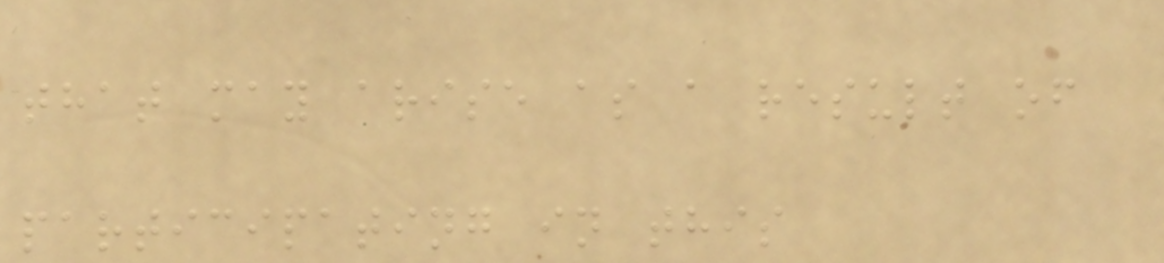that may arise as a result of
participating in this
